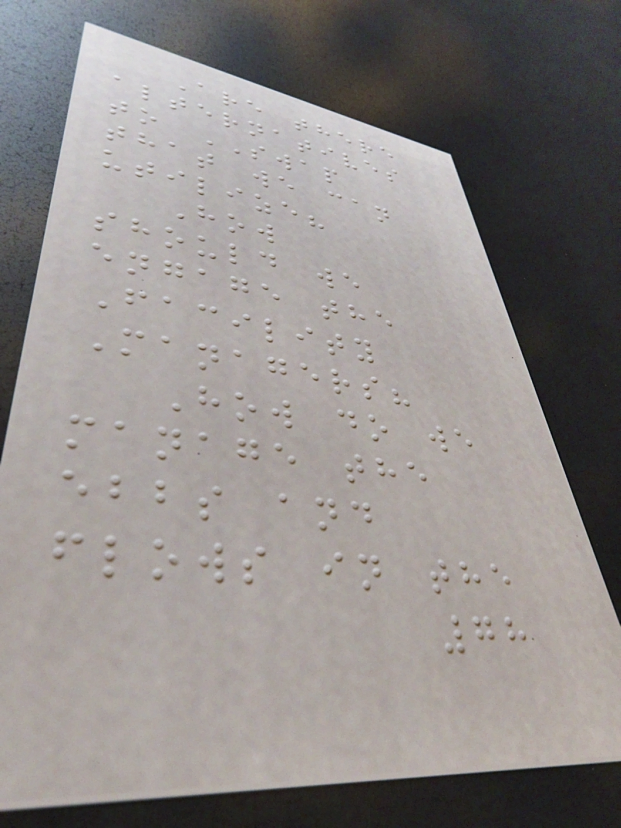Are there
alternatives
to SWAP
that we can
utilize?
How
should we
engage the
Facility
Managers?
How do we
manage the
ebbs and
flows in the
78
